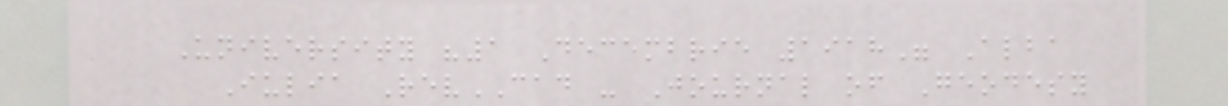University "1 Decembrie 1918" Alba
Iulia RevCAD - Journal of Geodesy
